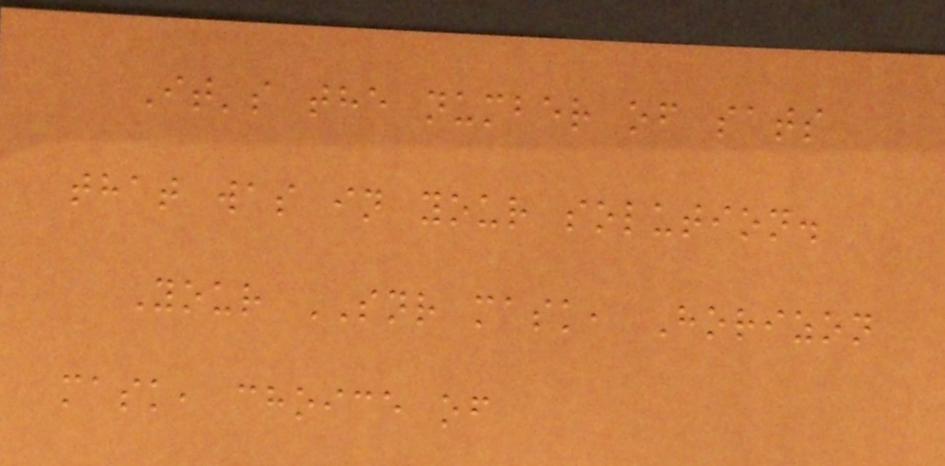It's the number of sats
that was in your solution.
Your SNR mask, Horizon
mask, choice of
